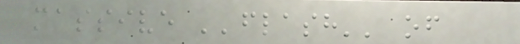massive ''flash'' of
